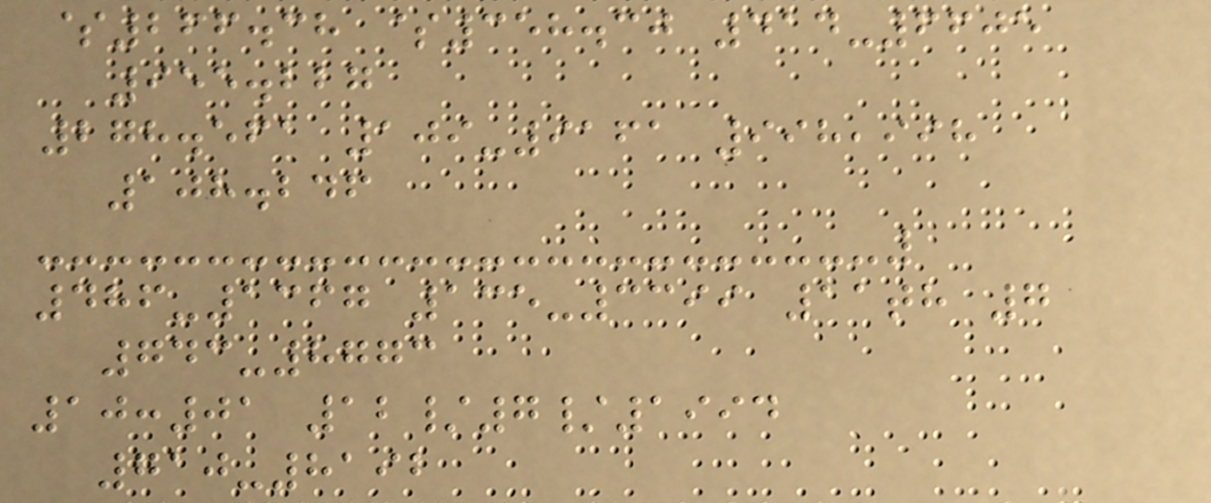$266.38 $358.30 414-6605
955.227
278.561 109-9161 998,998
108.246
486-1367 135-3399 11th 7
743-8773
10:01 12/7/1994
710-8192
